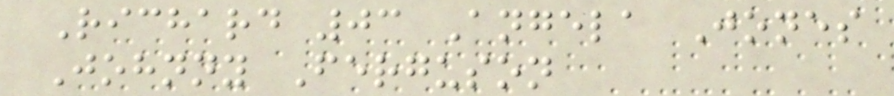Richard 03 Angela Jones
Johnny Ferguson
